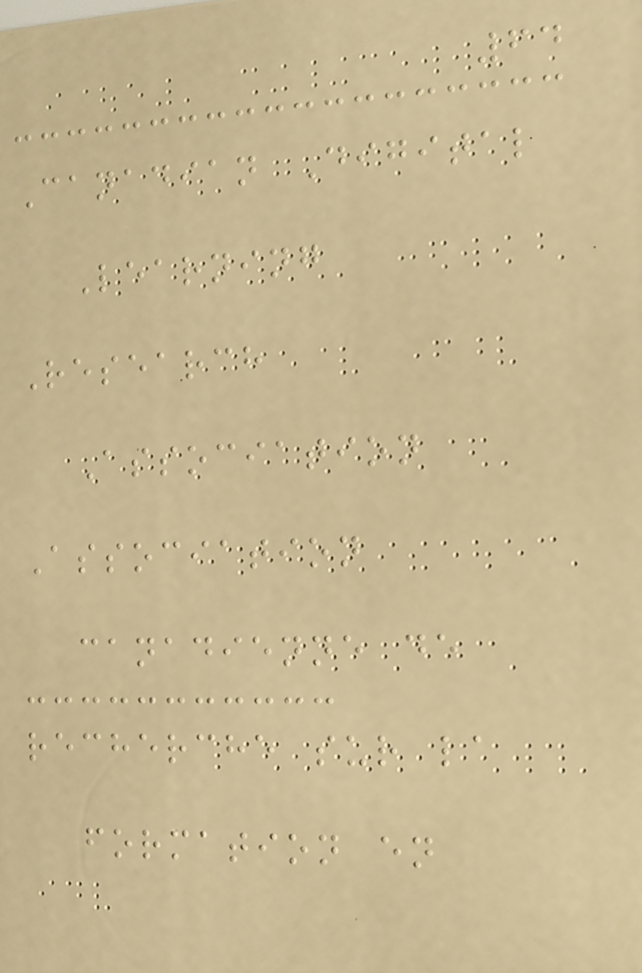64
Canadian Digital
Learning
Research
Association
Association
canadienne de
recherche sur la
formation en
